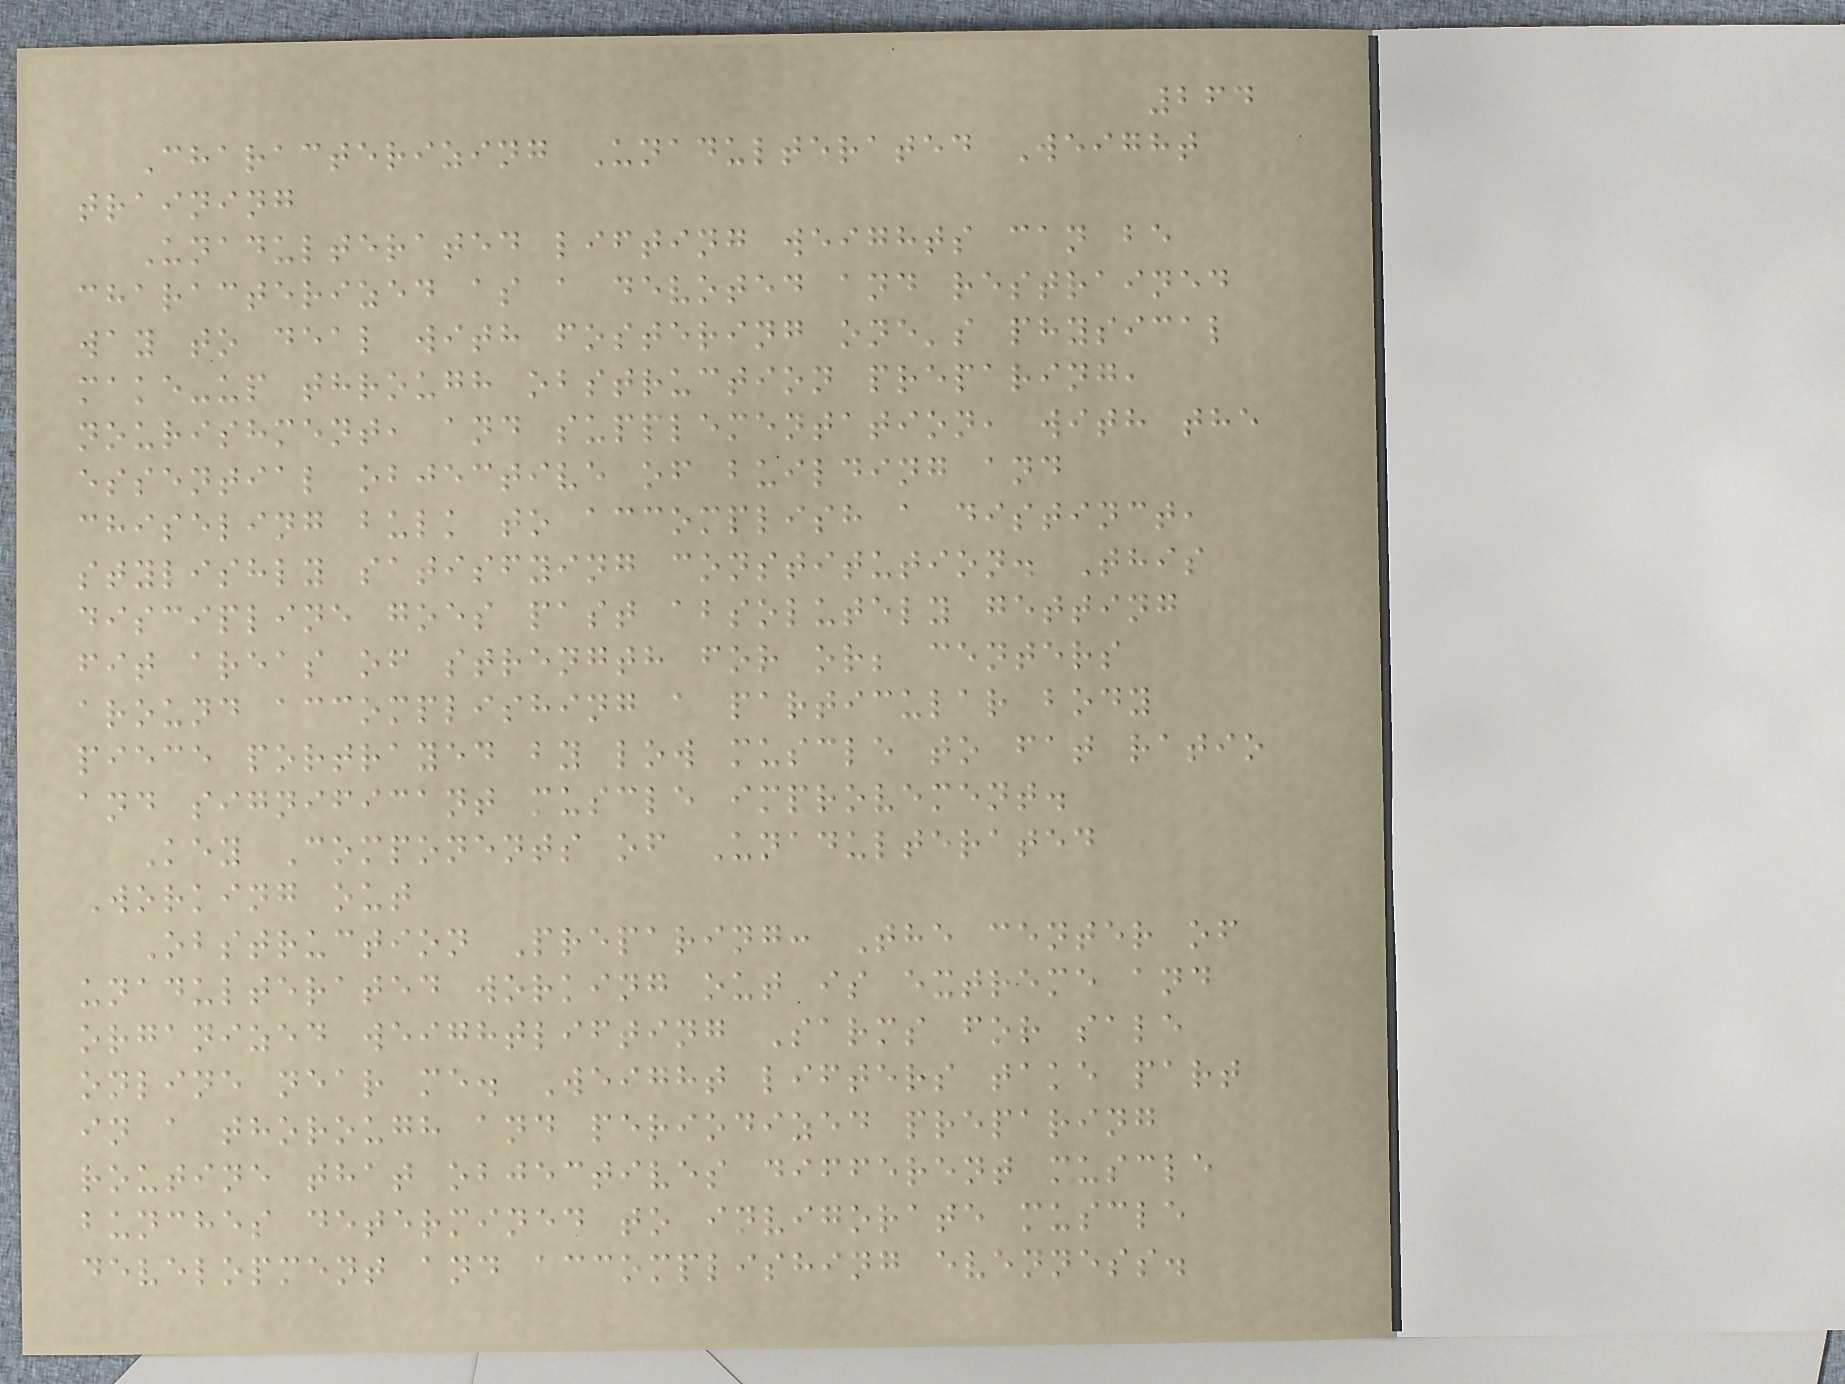264
Characterizing Unadulterated Weight
training
Unadulterated lifting weights can be
characterized as a devoted and restrained
way to deal with fostering one's physical
make-up through obstruction preparing,
nourishment, and supplementation, with the
essential objective of building and
chiseling bulk to accomplish a distinct,
stylishly satisfying constitution. This
discipline goes past absolutely getting
fit areas of strength for or; centers
around accomplishing a particular body
piece portrayed by low muscle to fat ratio
and significant muscle improvement.
Key Components of Unadulterated
Working out
Obstruction Preparing: The center of
unadulterated working out is extreme and
organized weightlifting Sarms for sale
online near me. Weight lifters take part
in a thorough and periodized preparing
routine that objectives different muscle
bunches determined to invigorate muscle
development and accomplishing evenness.
